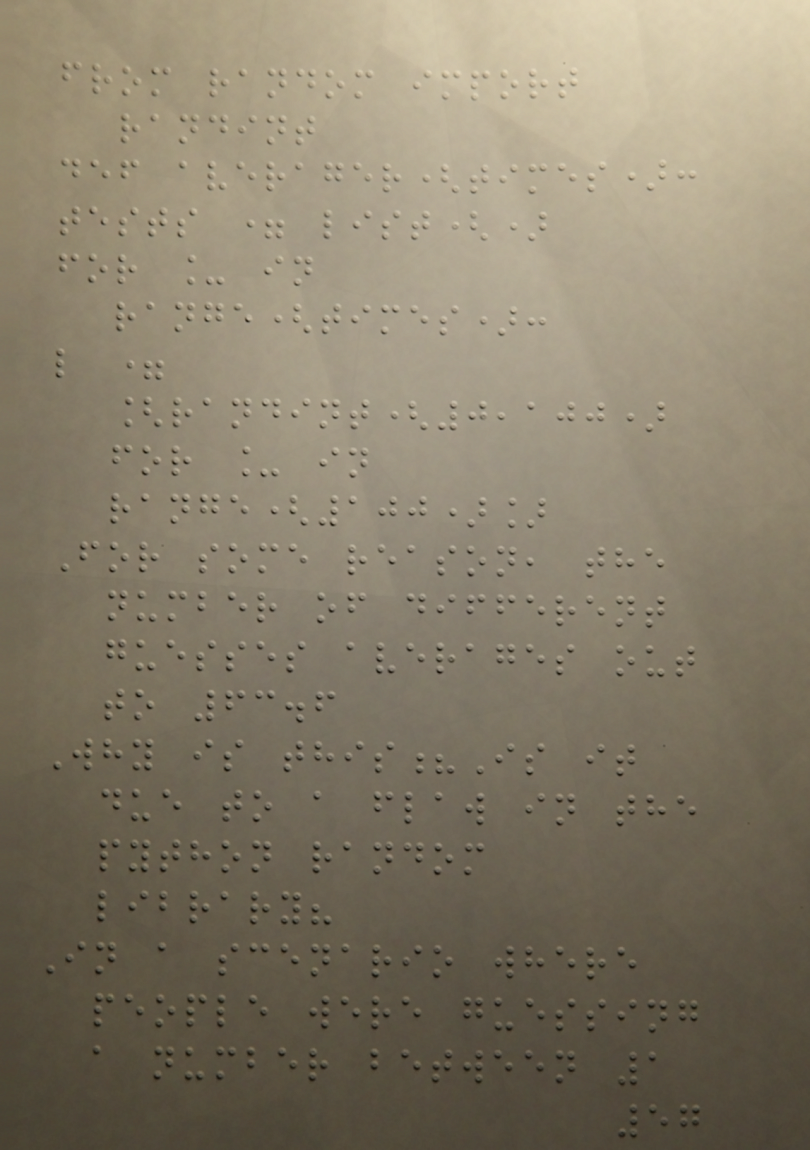from random import
randint
def averager(times):
tests = list()
for _ in
range(times):
l =
[randint(0,100)
for _ in
range(100)]
For some reason, the
number of different
guesses averages out
to 63.6
Why is this?Is it
due to a flaw in the
python random
library?
In a scenario where
people were guessing
a number between 1
57
